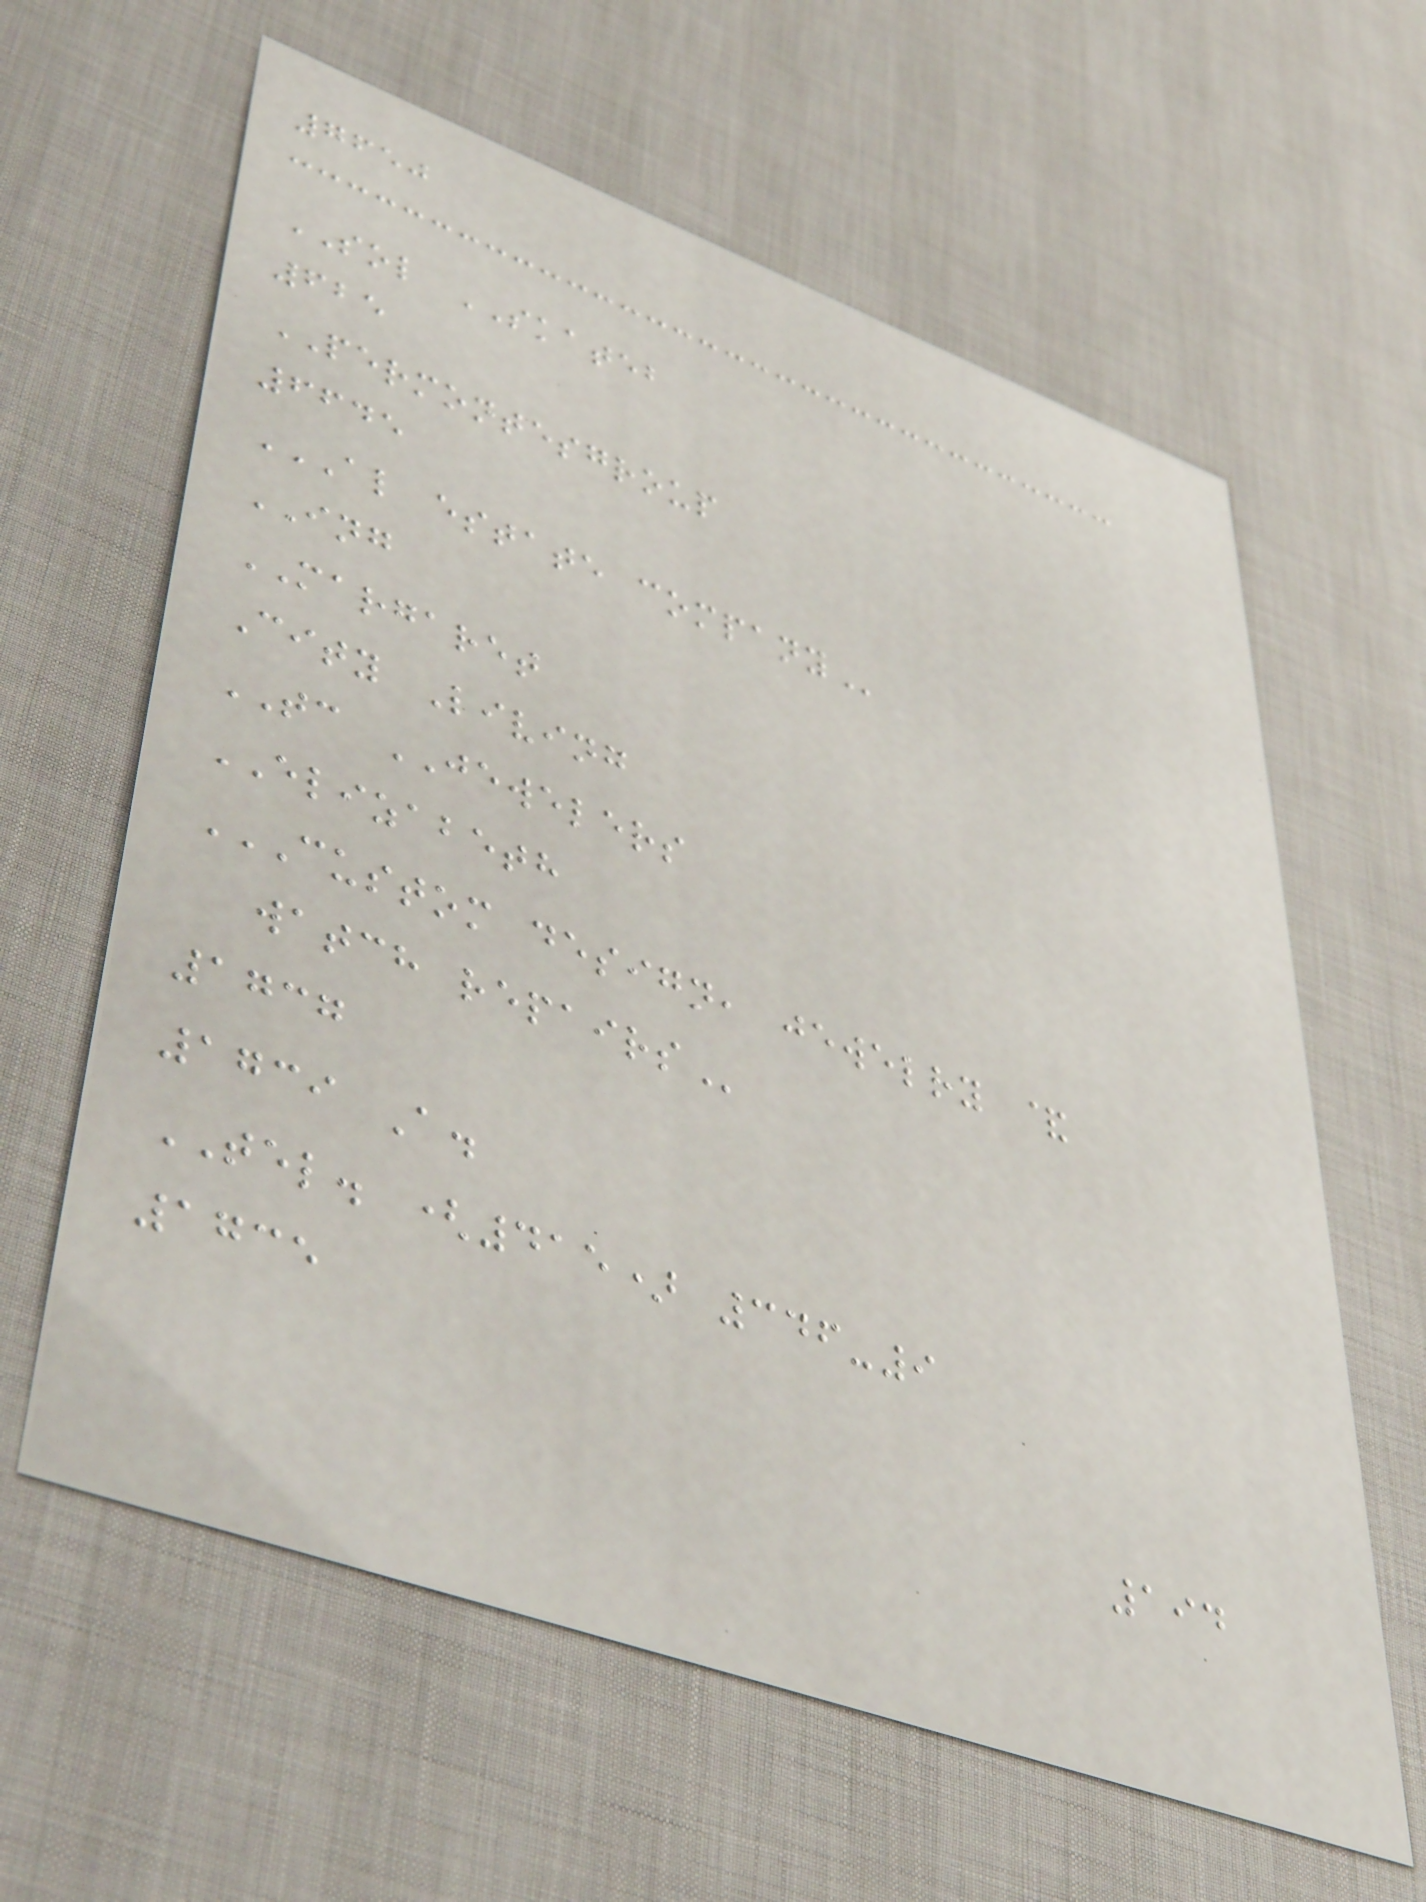7650
SOL SKATEB
625
PERMONTESGROUP
6645
AL ESTATE COMPANY
ING
MARGARET
City Living
TC JEWELERS
ELIZABETH
CUSTOM DESIGN, JEWELRY &
WATCH REPAIRS
1737
1739 A.
TEL. (415) 346-9
1735
194
